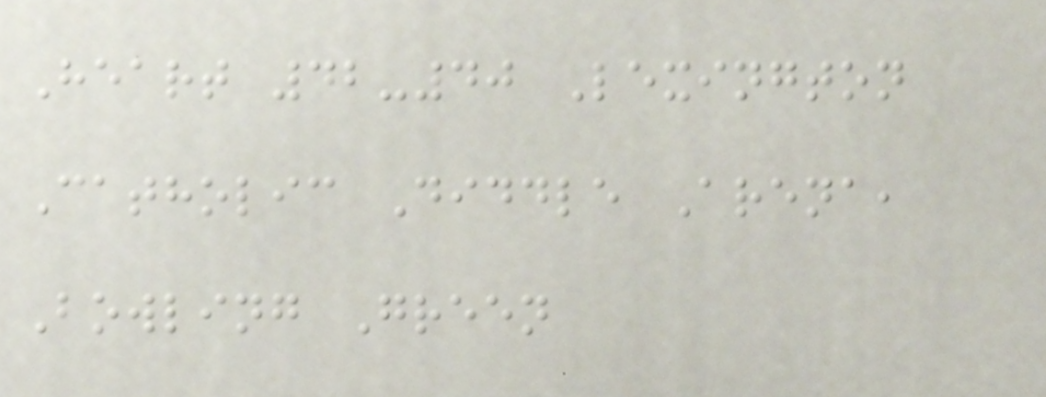Heart 42-40 Lexington
Catholic Diddle Arena,
Bowling Green
